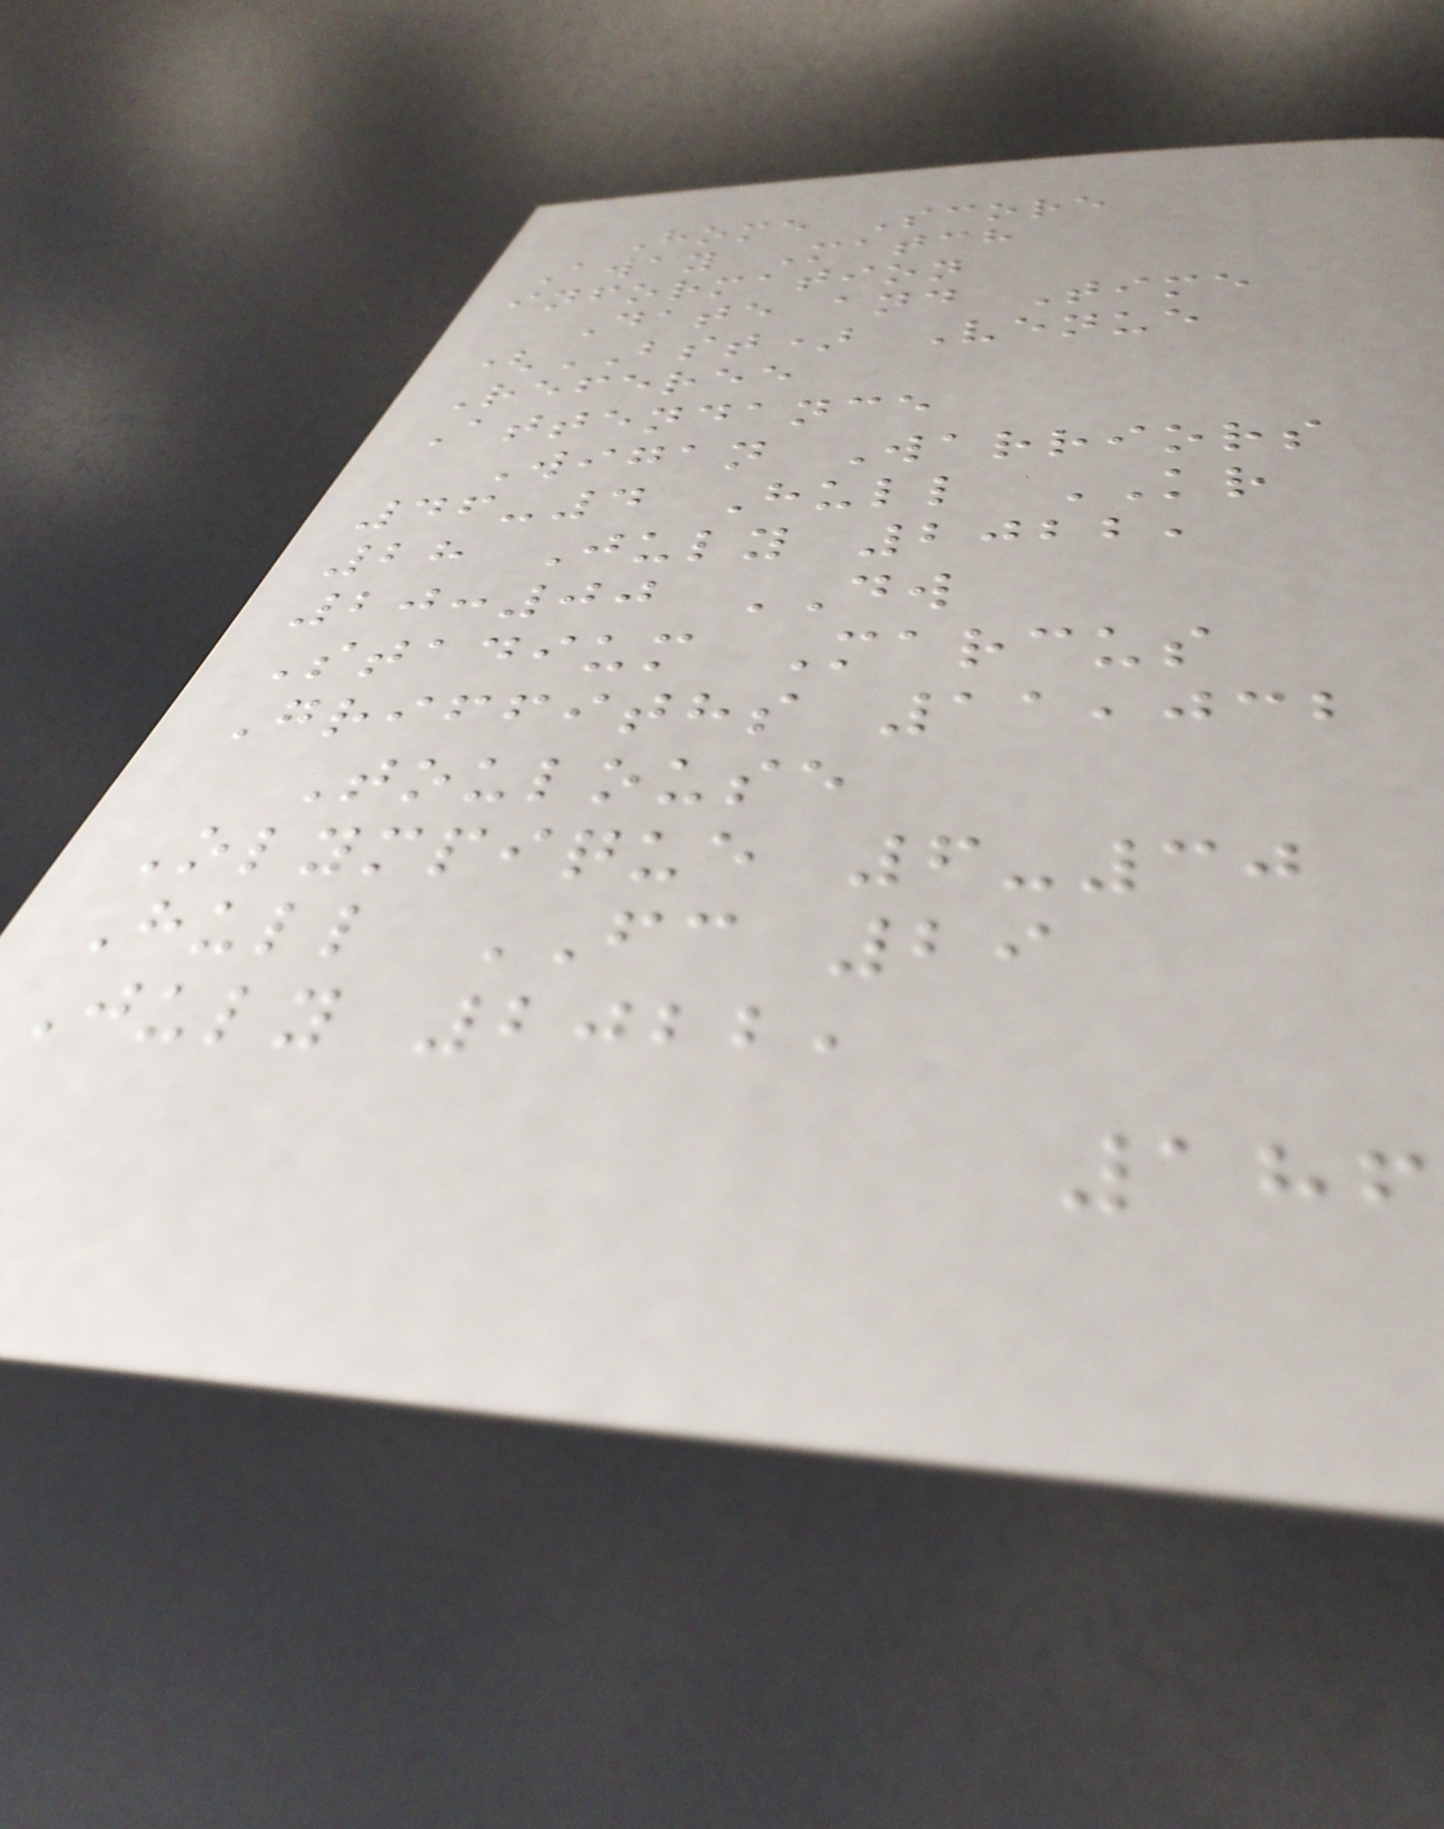Home Score
Away Match
information
Date and Time
(BST) Venue
Referee
Attendance
Wigan Warriors
46-4 Hull KR
28 July 2022,
20:00 DW
Stadium Marcus
Griffiths 11,032
Toulouse
Olympique 6-30
Hull FC 29
July 2022,
186
